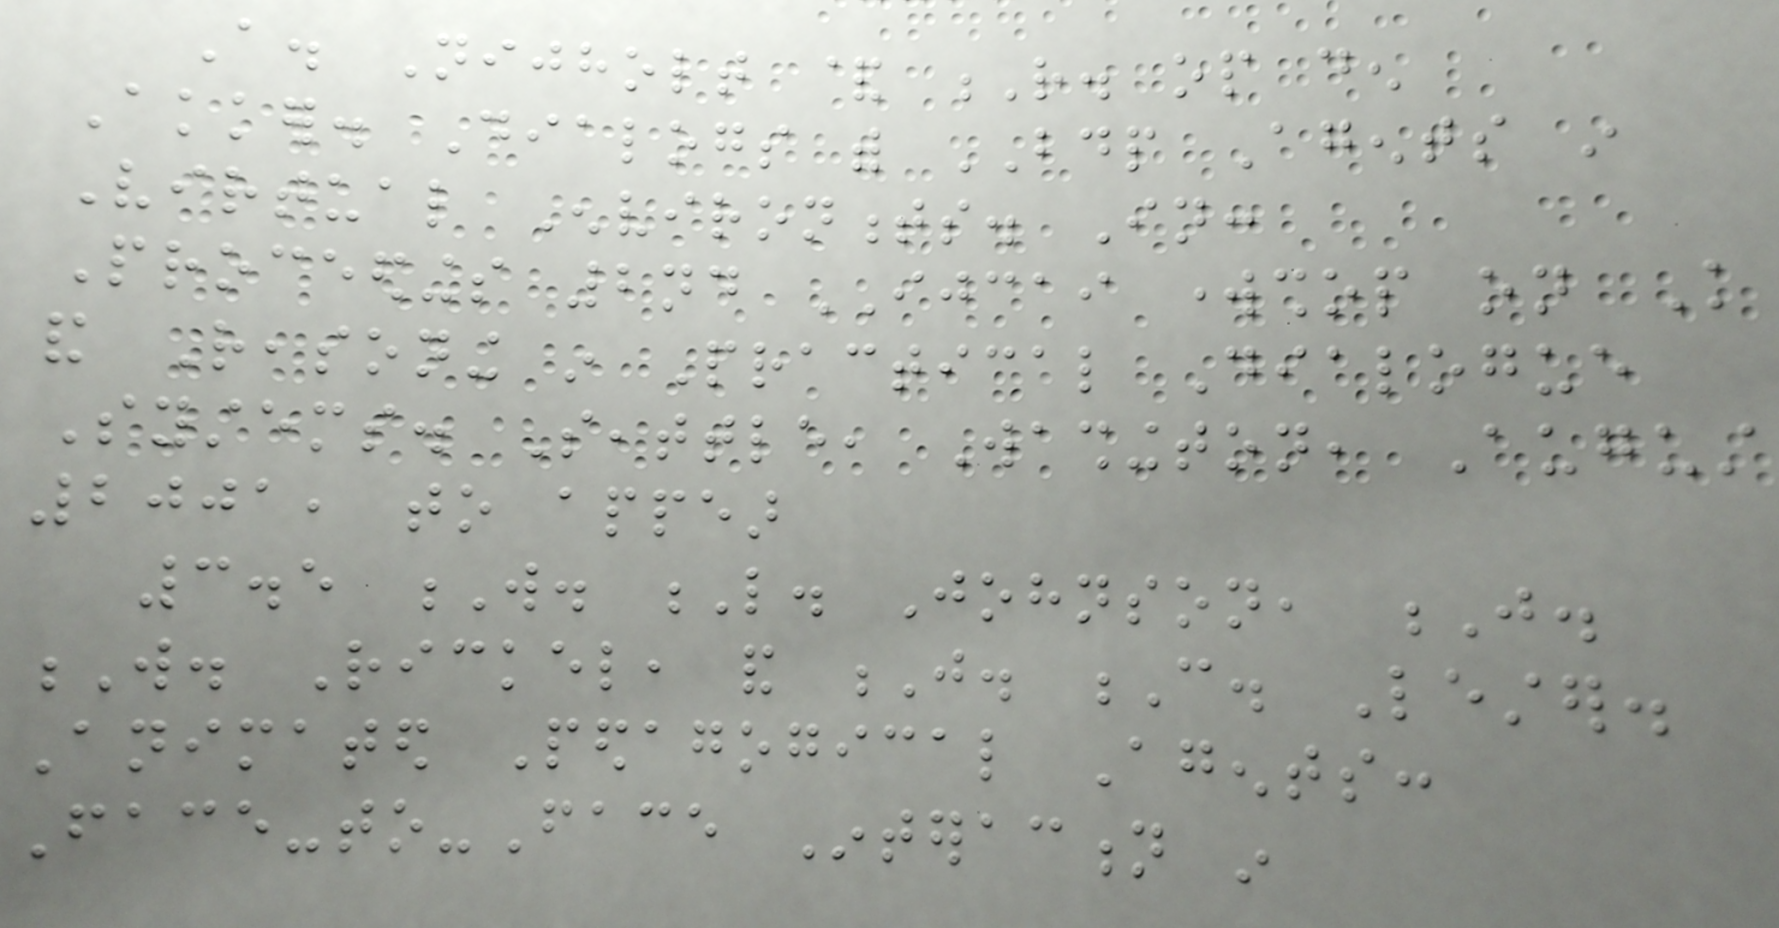A. Nijholt & R. op den
Akker. Dialogs with BDP Agents in
Virtual Environments. In:
Proceedings 2nd IJCAI workshop on Knowledge
and Reasoning in Practical Dialogue
Systems. Seattle, Washington, August
2001, to appear
3.5 W. L. Johnson, J.
W. Rickel, and J. C. Lester.
Animated Pedagogical Agents:
Face-to-Face Interaction in
